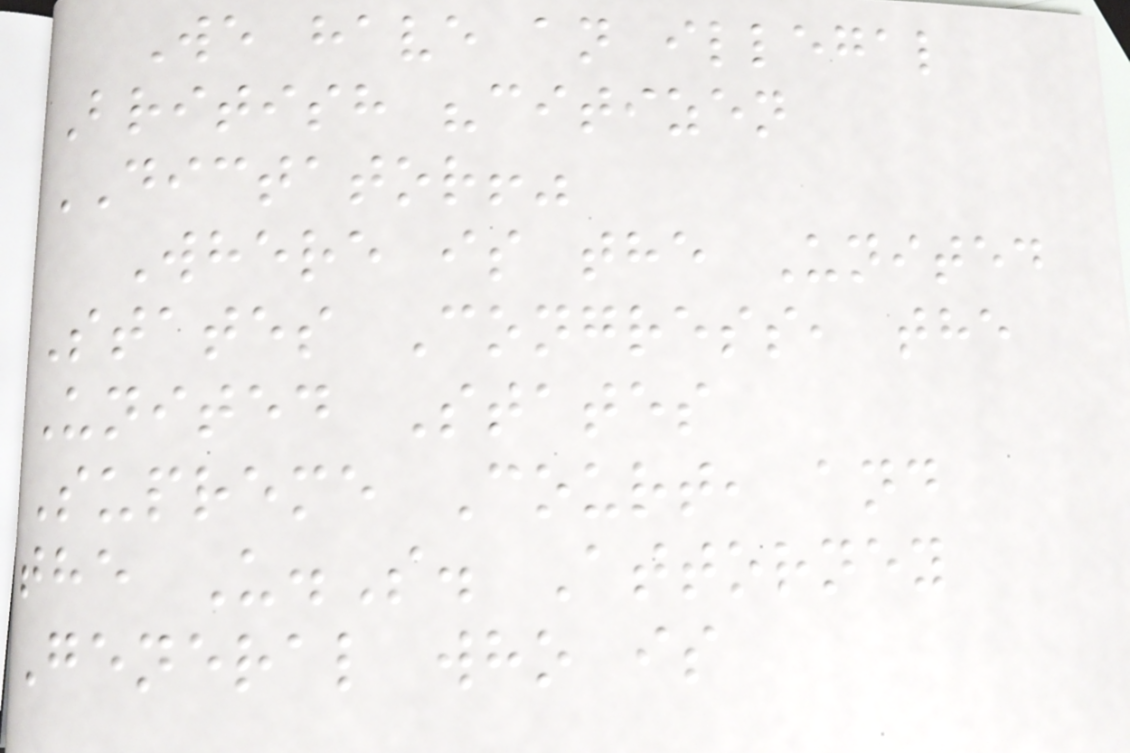We have an illegal
British "citizen
DICTATOR!"
Where is the United
States Congress, the
United States
Supreme Court, and
the U.S. Attorney
General who is
